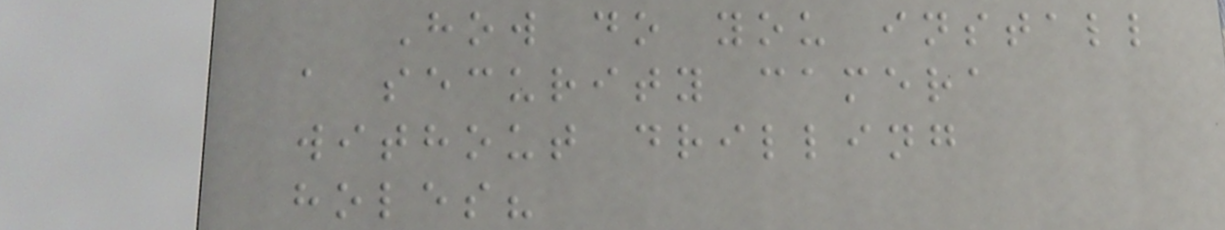How do you install
a security camera
without drilling
holes?
